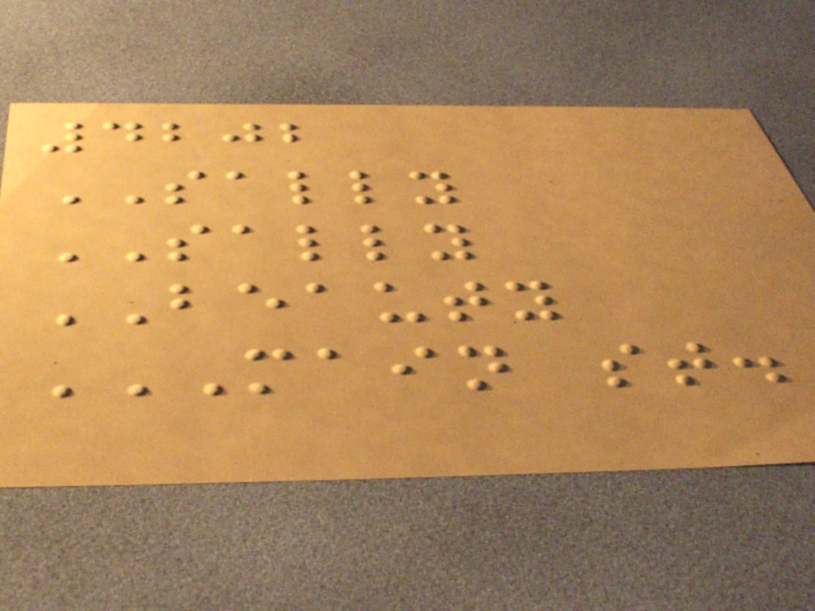4202
SALLY
SALLY
BEAUTY
MAIN ST.
